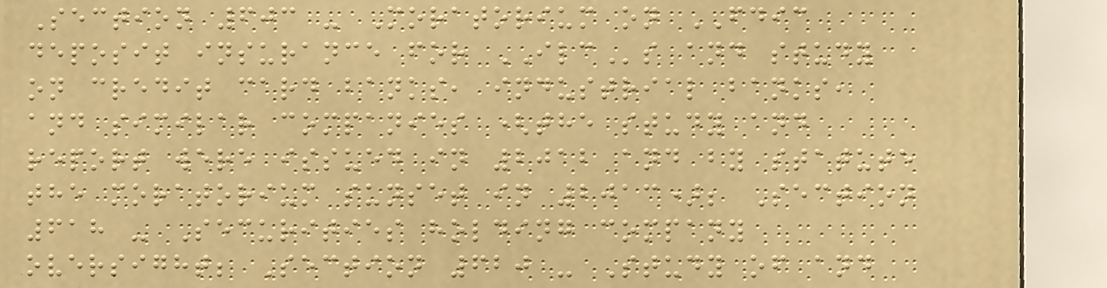Section 603 - Moratorium on FDIC
deposit insurance for ILCs and study
on credit card banks, industrial banks,
and similar companies (the study and
report were issued in 2012 and by statute
the moratorium sunset in 2013); Section
618 - Securities holding company
oversight; Section 620 - Study of and
